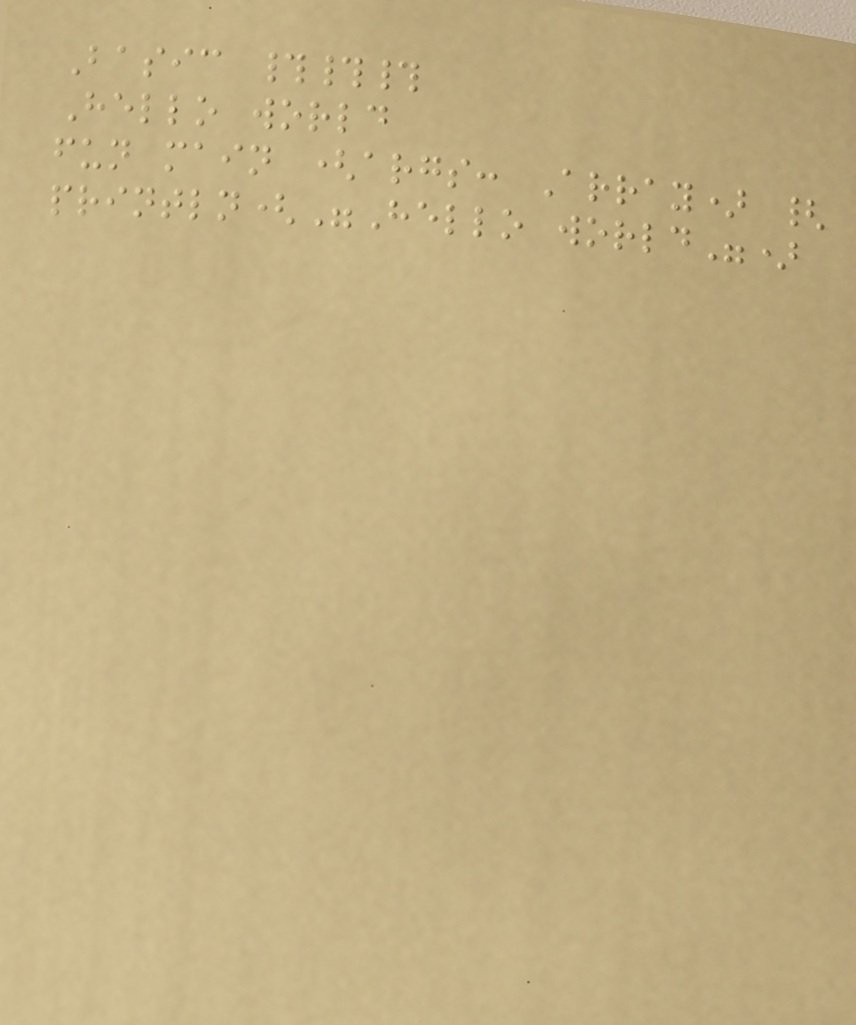Basic ###
Hello world
fun main (args: Array) {
println("Hello world")
